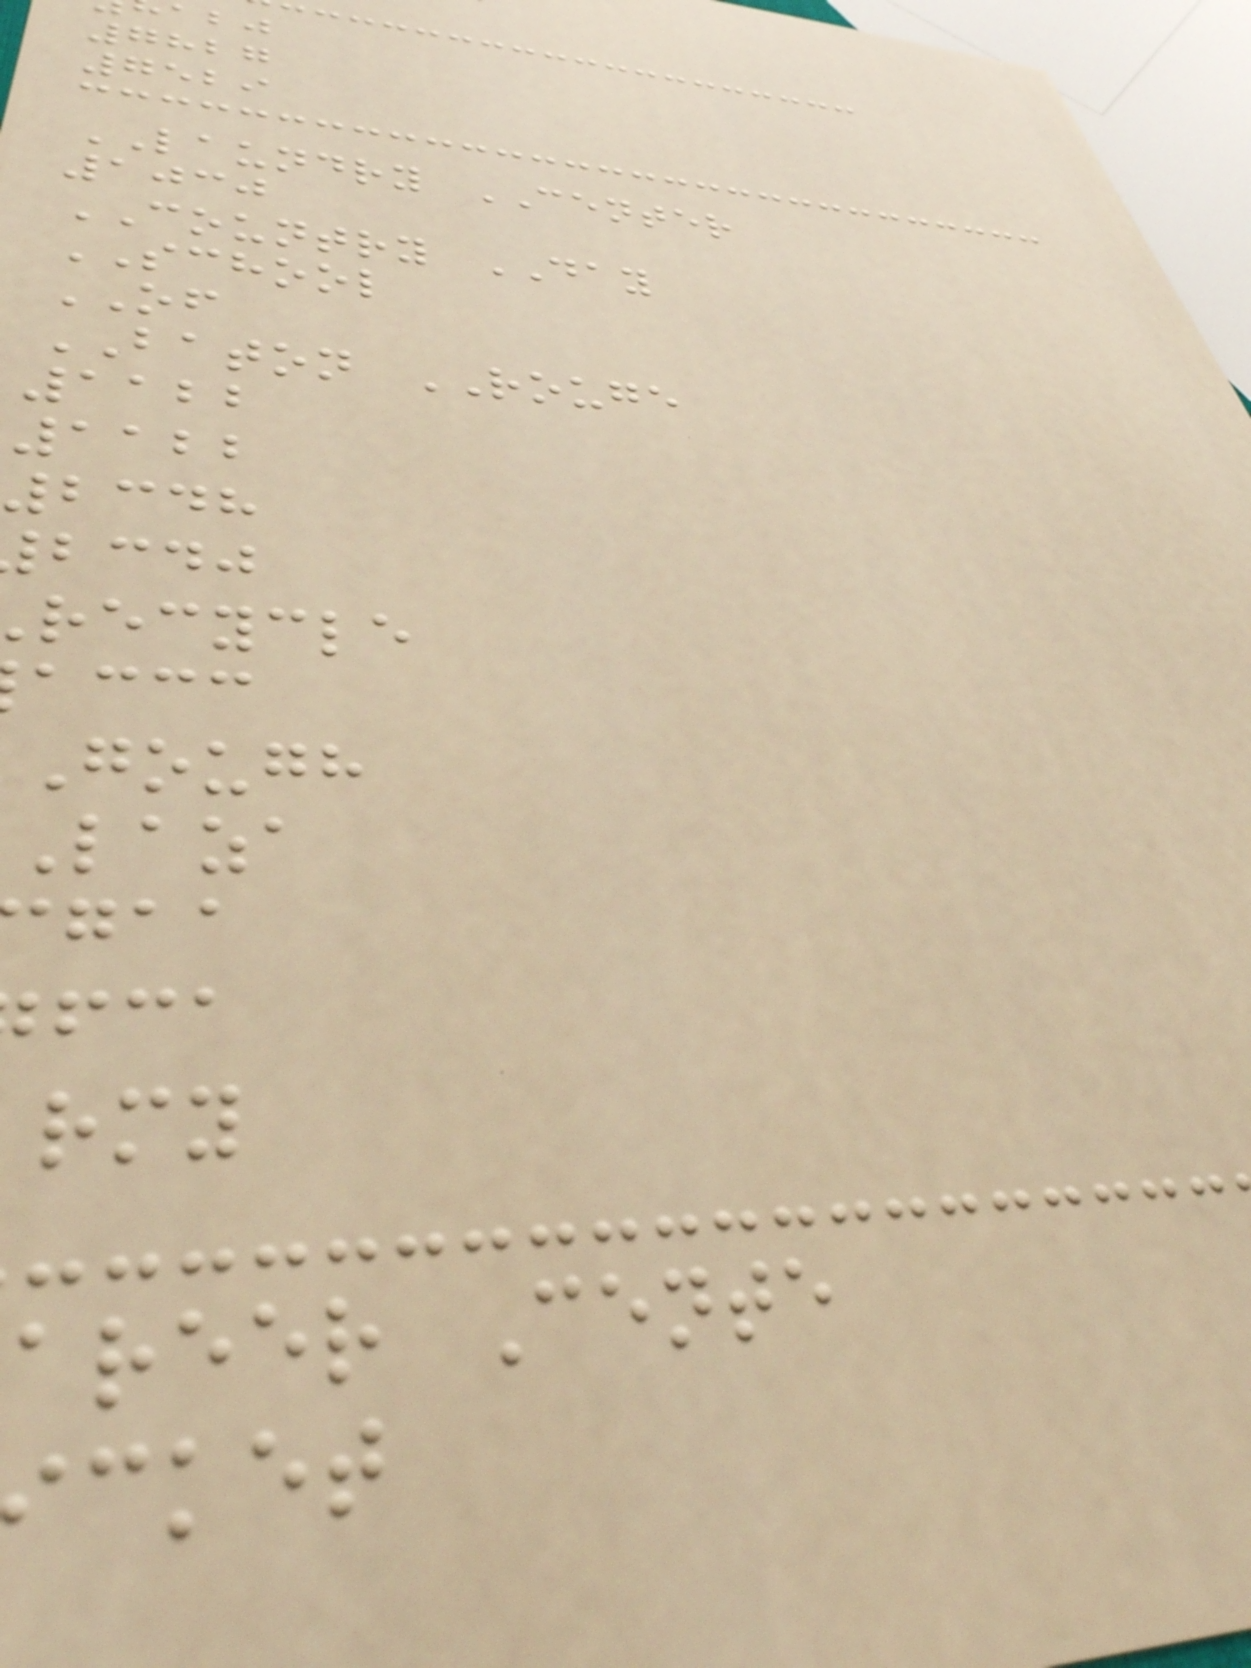7827
7529
LAUNDRY CENTER
1030
COUNTRY DAY
SCHOOL
OF
BATON ROUGE
1122
1122
2348
bcdj
recycle
accc
gough
laza
areer Cente
cket
